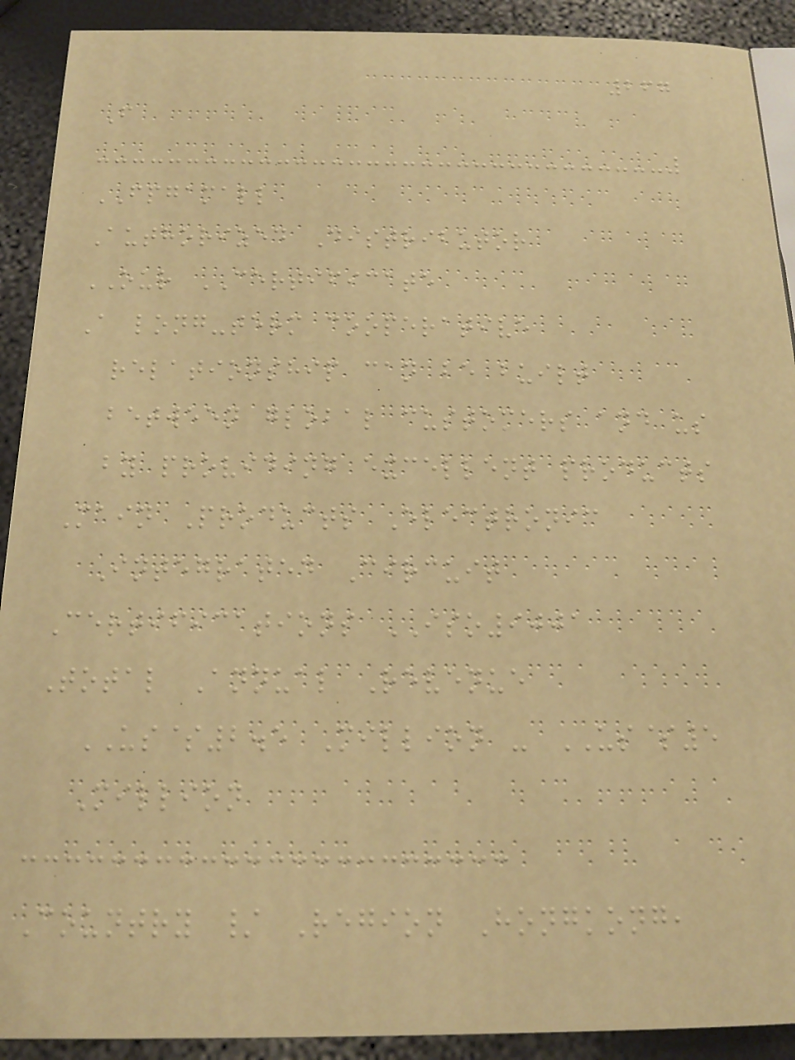267
F
FPGAMALL
Authorized Distributor
OUR CERTIFICATE
A long-term cooperative
relationship can be built
between global customers and us
by providing excellent products
Main Products Electronic
Integrated Circuit
Certifications ISO9001
Total Annual Revenue
US$2.5 Million - US$5
Million
Country / Region Hongkong,
